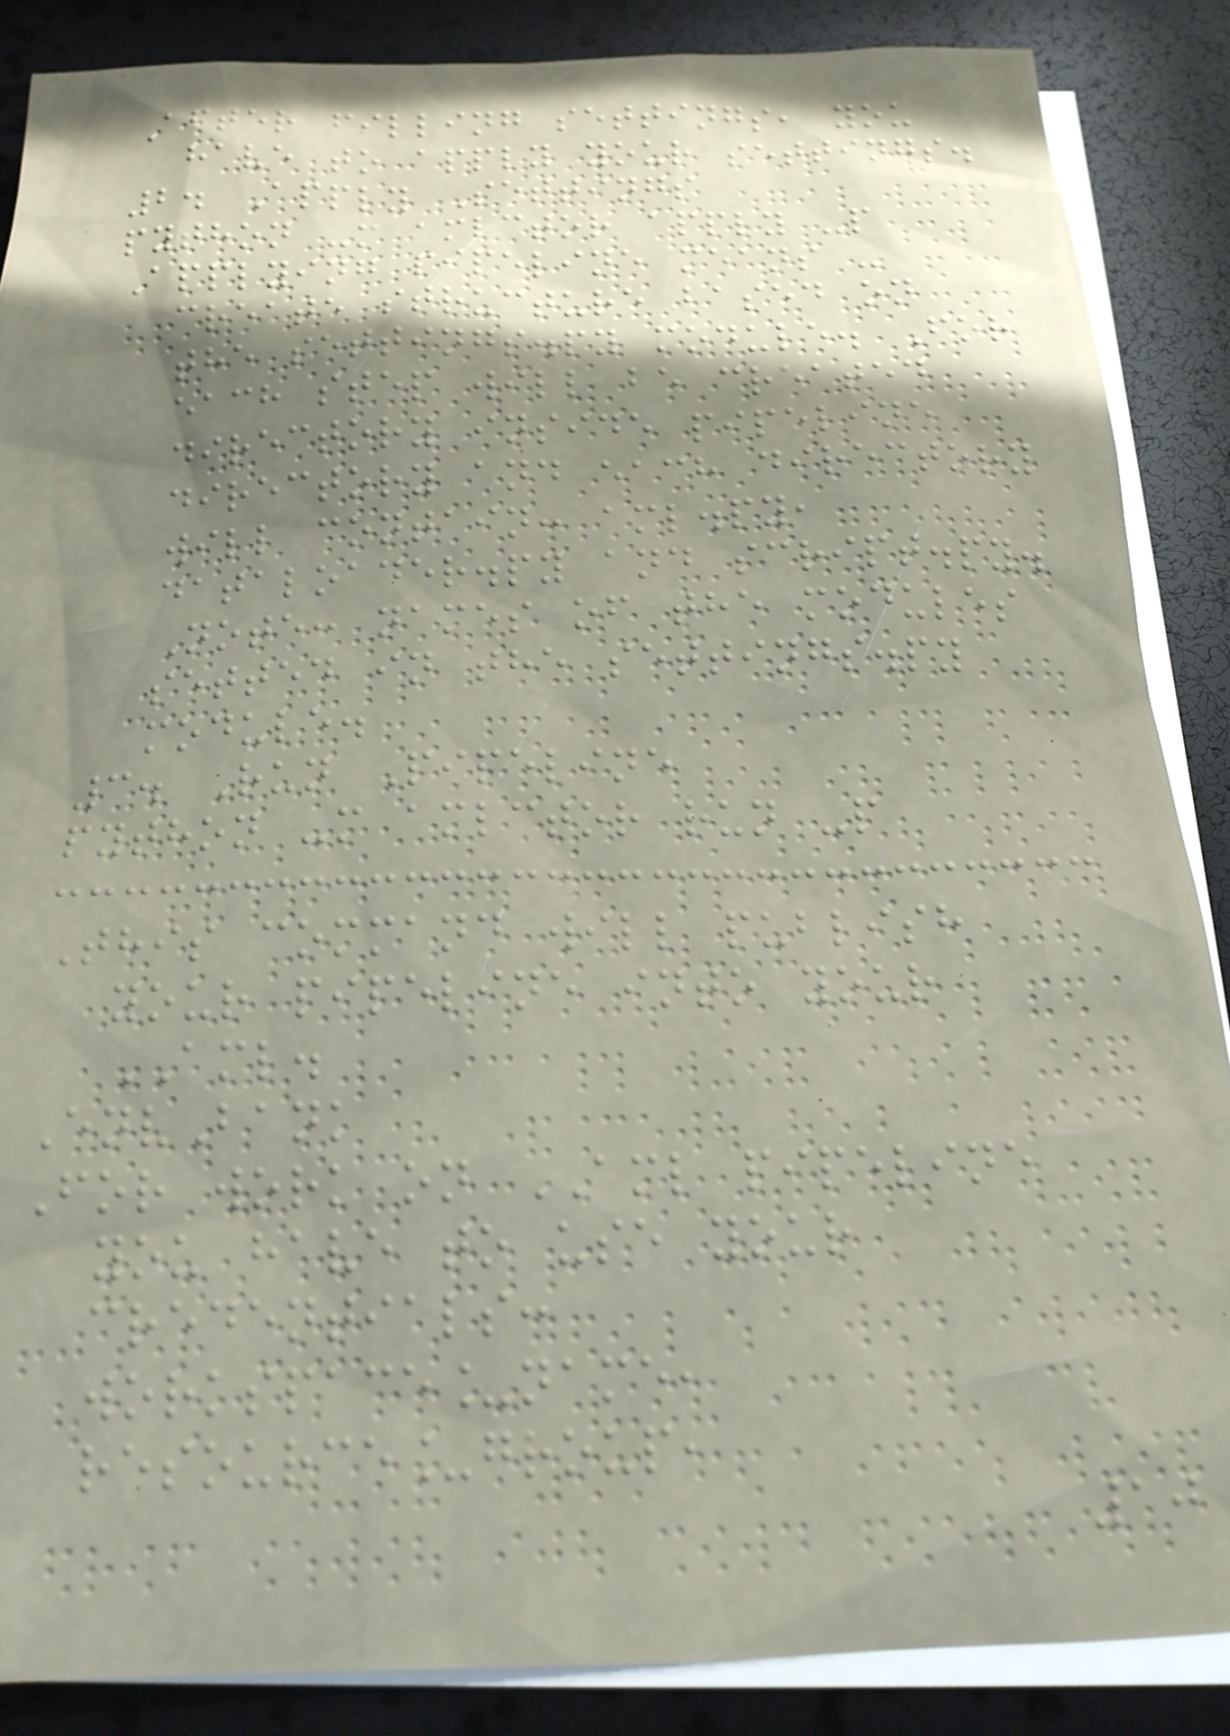After filling settings, you
have to apply your settings.
2. Apply Settings
python -m amlctor apply -p
Applying pipeline means -
create structure based on
the settings.py module. For
each step will be created
directory inside pipeline
directory and each directory
will contain: aml.py,
dataloader.py and script.py.
Note: names of the modules
setted in the settings.py
module.
3. Run Pipeline
python -m amlctor run -p
This command will publish
your pipeline into your
AML.
EnvBank
For work on AML pipeline
you have to use your
credentials:
workspace_name,
resource_group,
10
